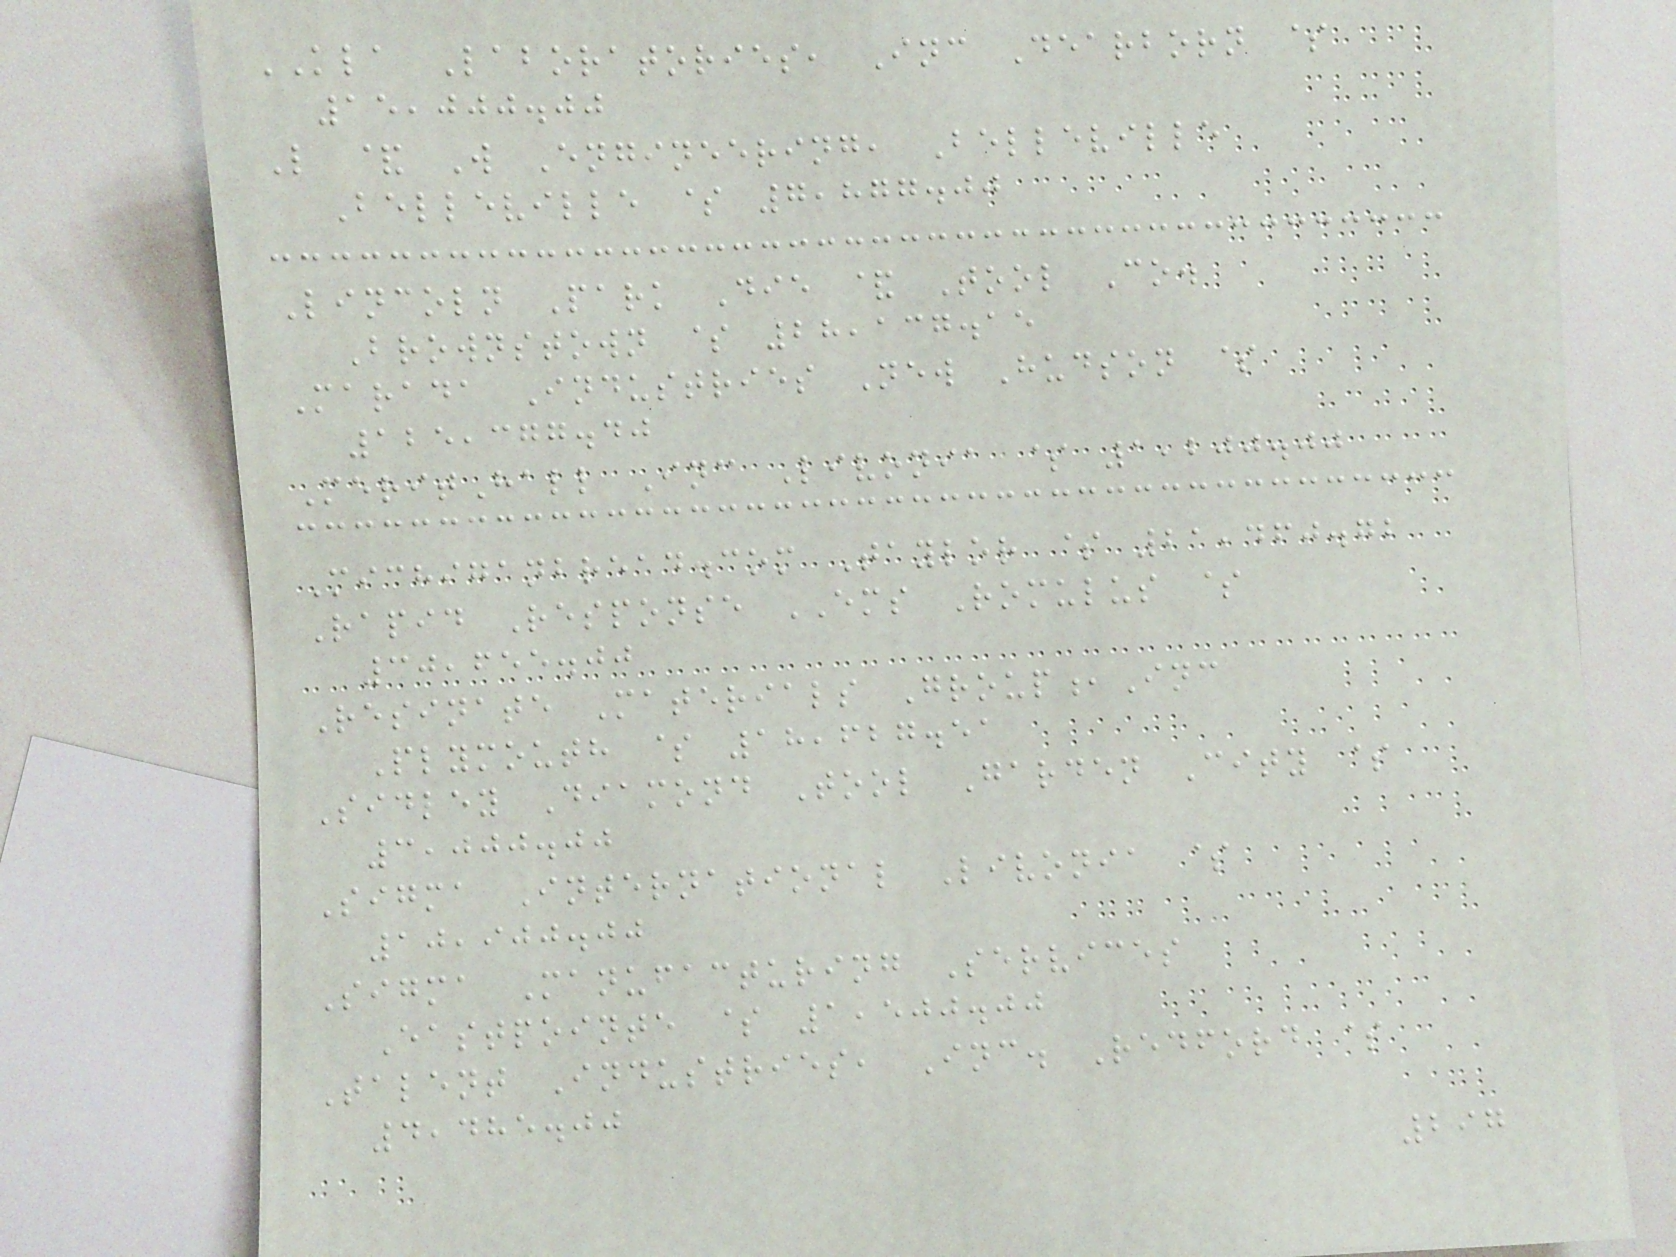KLA Laboratories, Inc Dearborn $
15,000.00
L & W Engineering, Belleville
Belleville $ 7,877.00
Lincoln Park Die & Tool Co.
Brownstown $ 28,137.15
Marada Industries New Hudson $
125,377.40
MeritHall Inc Livonia $ 1,200.00
Michiganbread.com Taylor $ 21,460.72
Rapid Response EMS Romulus $
30,655.00
Resinate Materials Group,Inc
Plymouth $ 18,627.51
Sidley Diamond Tool Garden City $
3,000.00
Sigma International Livonia $
10,900.00
Sigma Manufacturing Services
Eastpointe $ 1,500.00
Talent Industries, Inc. Redford $
4,485.00
297
